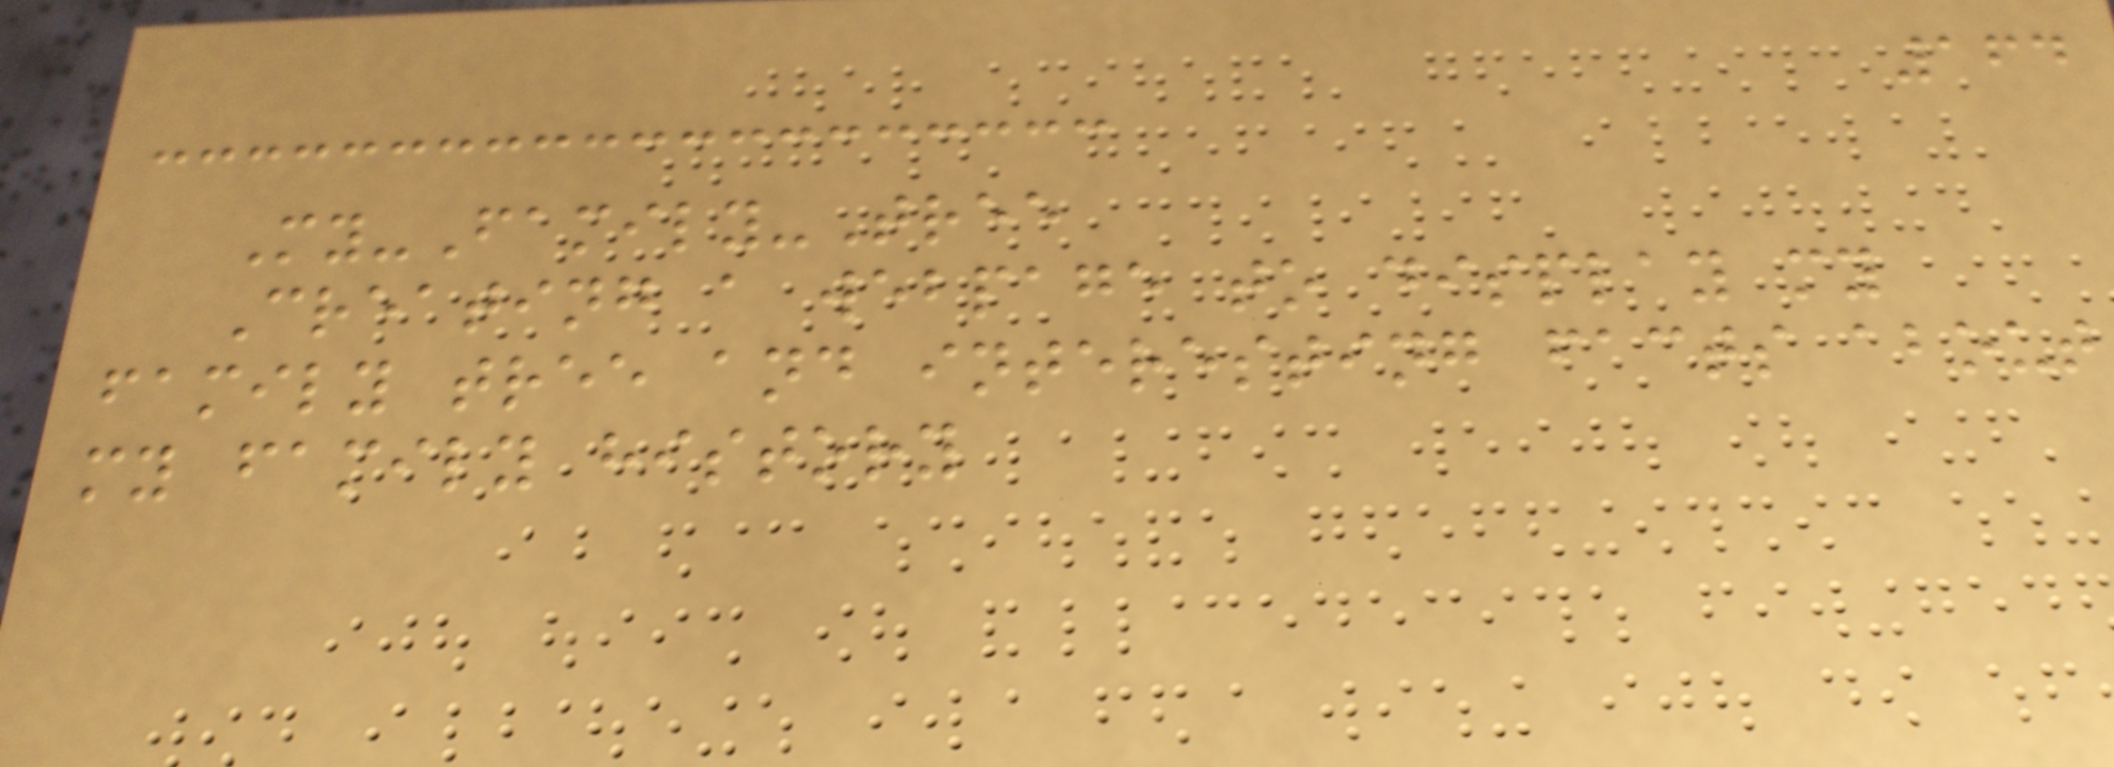164
My-Family-Tree
Creating a webpage to display my
family tree and interesting facts about
my family history
